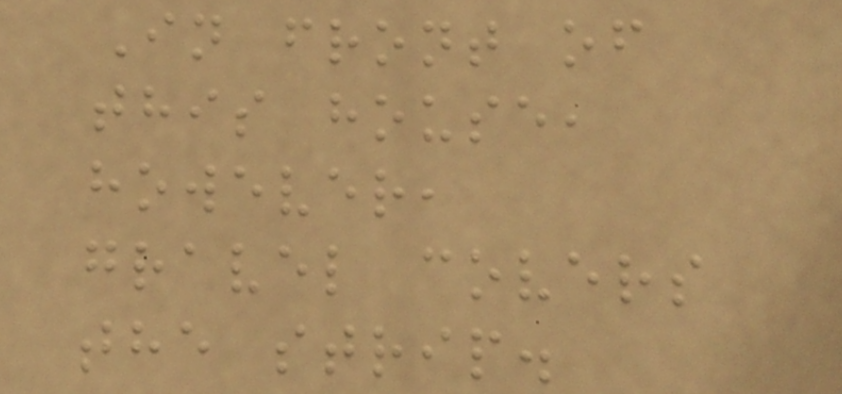In front of
this house,
however,
gravel covers
the strip.
